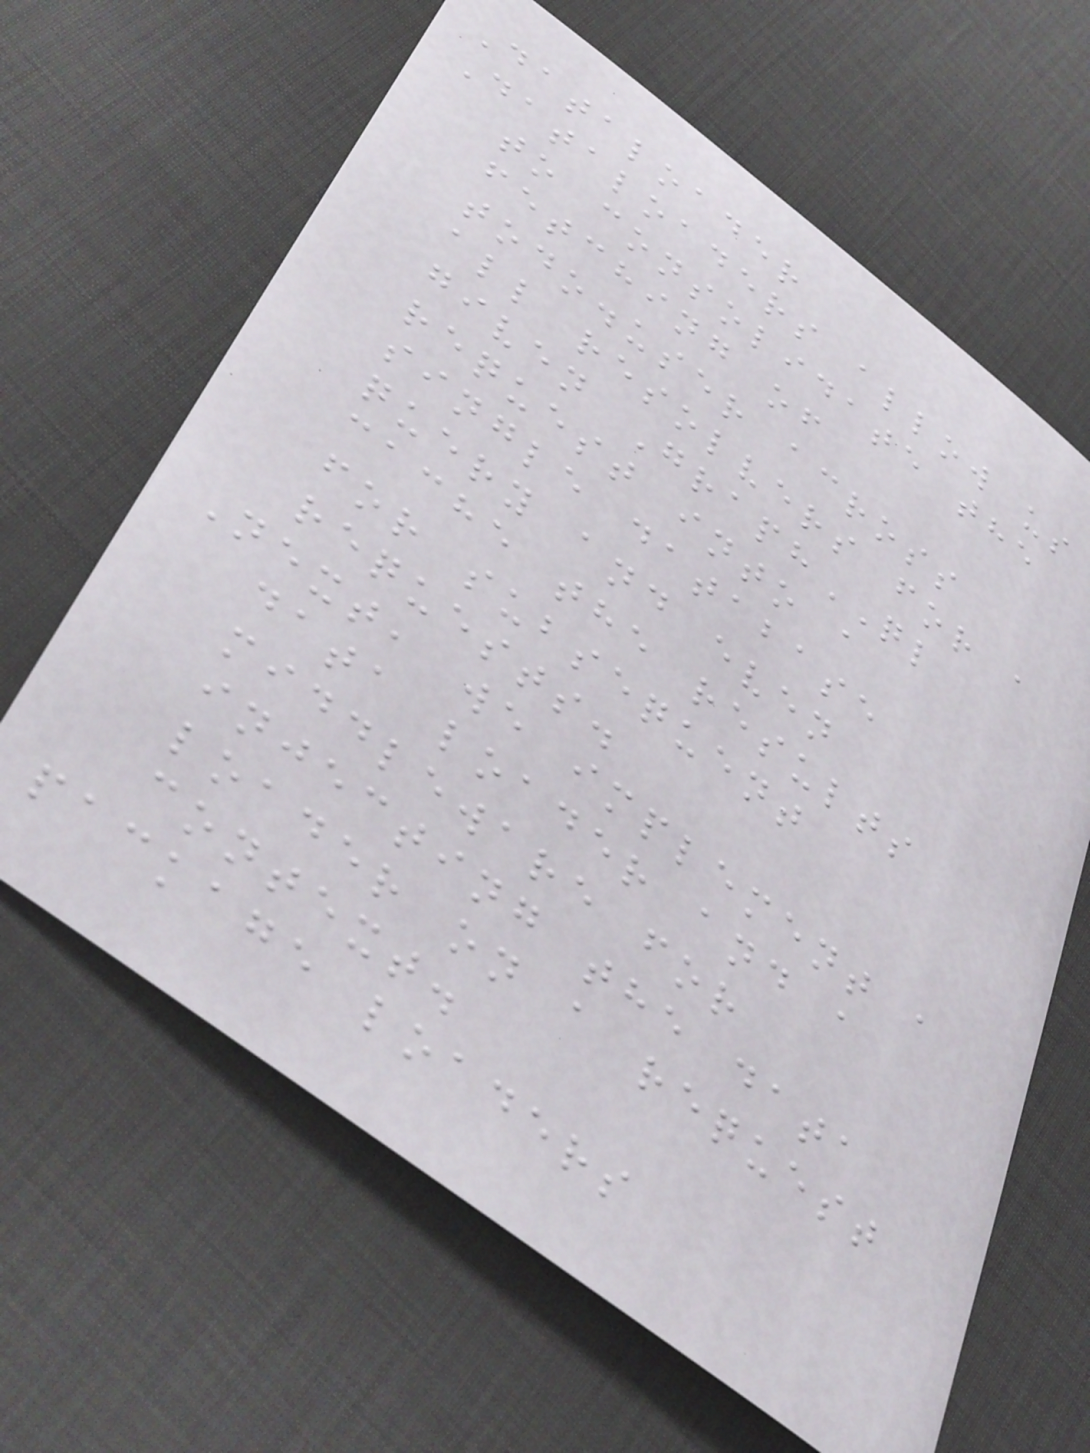Dataloader
Dataloaders allow us
to consolidate the
fetching of
todo.user across
all resolvers for a
given GraphQL
request into a
single database
query and even
cache the results
for subsequent
requests.
Next, we implement a
data loader and a
middleware for
injecting the data
loader on a request
context.
package loaders
